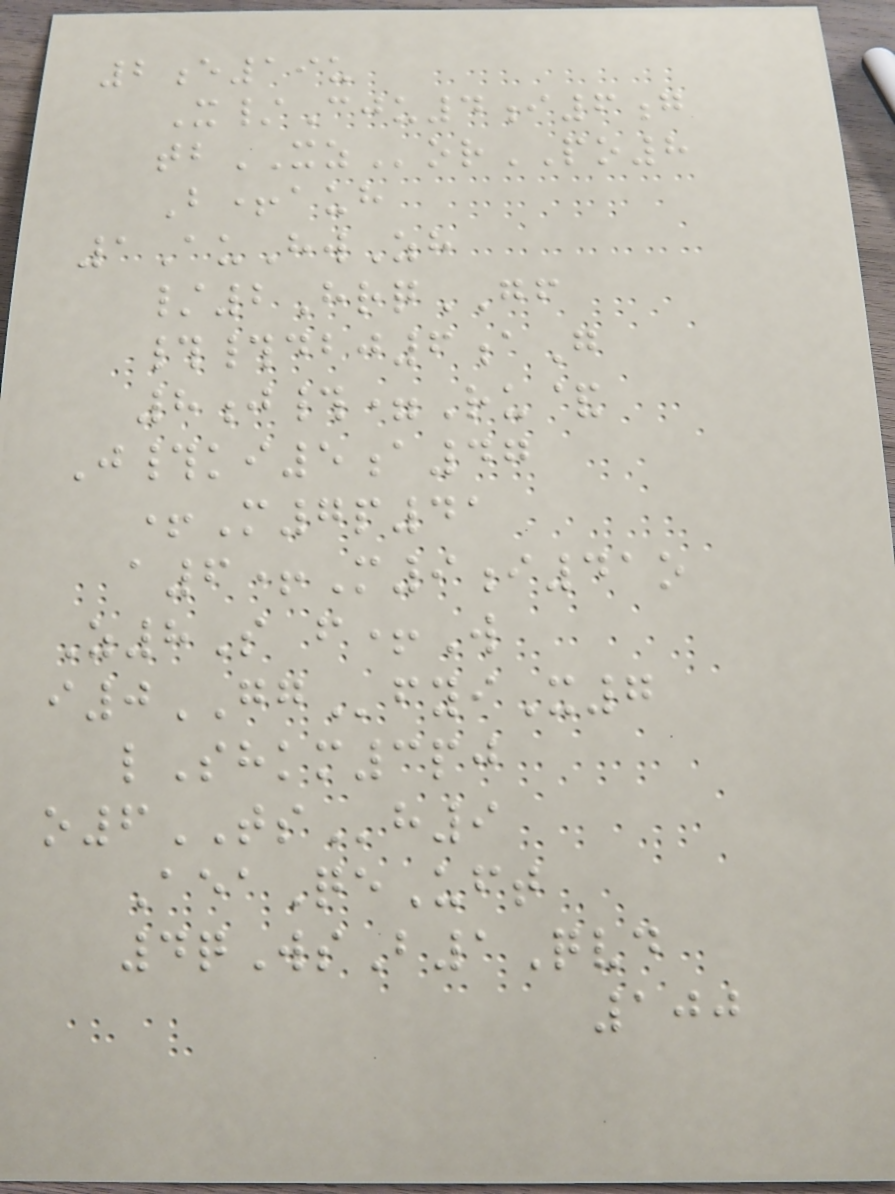2e19u
X/Cju4i6g
tbXZorPO8
B+auh
1AuHwZh
/2HrqGF
##dbj6aG
8j#=Ru&
J#ki5a47
+M7p41
a6+M9i41o
Z8S f+W
i0GGfyiX7
lShkm3pj
o6TSh9
AeaQeUft
4qWsB1Qvd
100
